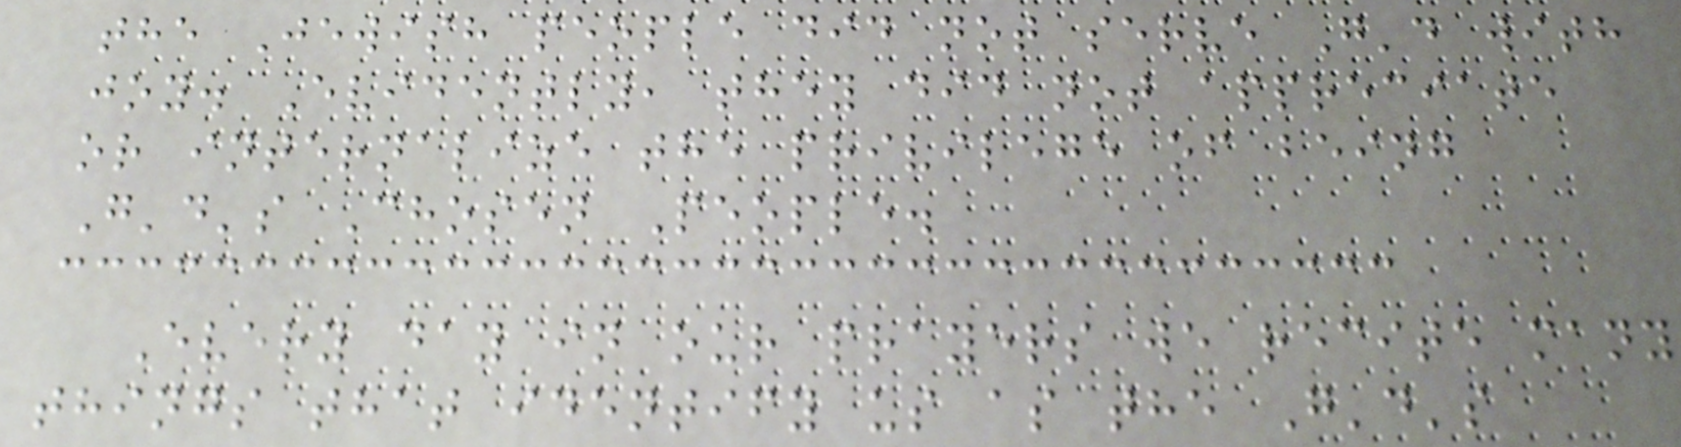the Jewish people did not serve G'd with
joy. Evidently, they did not appreciate
or internalize the privilege of being
G'd's Chosen People.
Every day in our prayers we recite many
things that identify us as the G'd's
